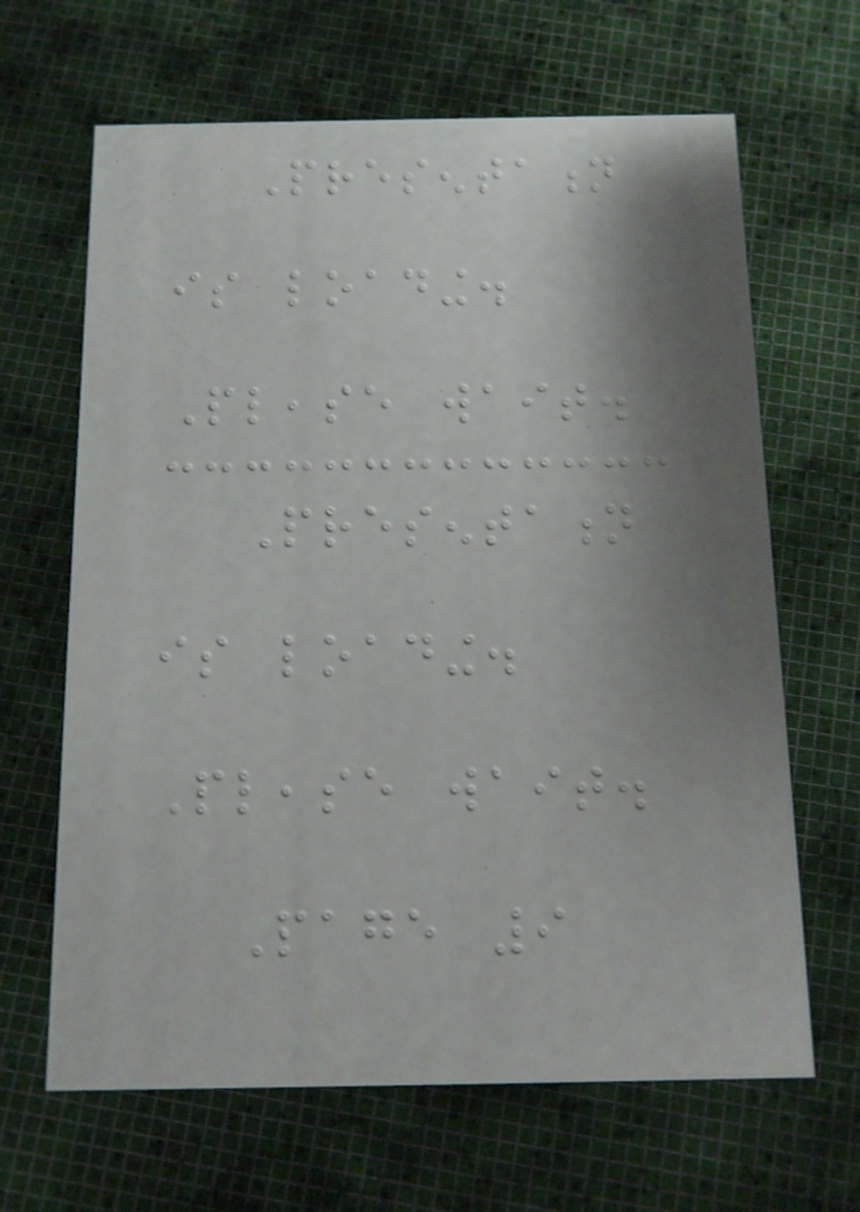Presentation
is loading.
Please wait.
Presentation
is loading.
Please wait.
Page 9
